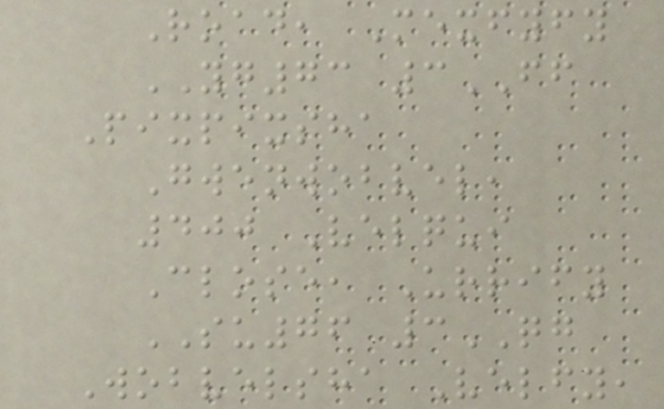Road, Mexfyfy
YG73 3FF
Pixpixsha
Gwenwobvel,
400 Velqui
Close, Urrify
SU76 3QG
Wobvelsha Velfy,
